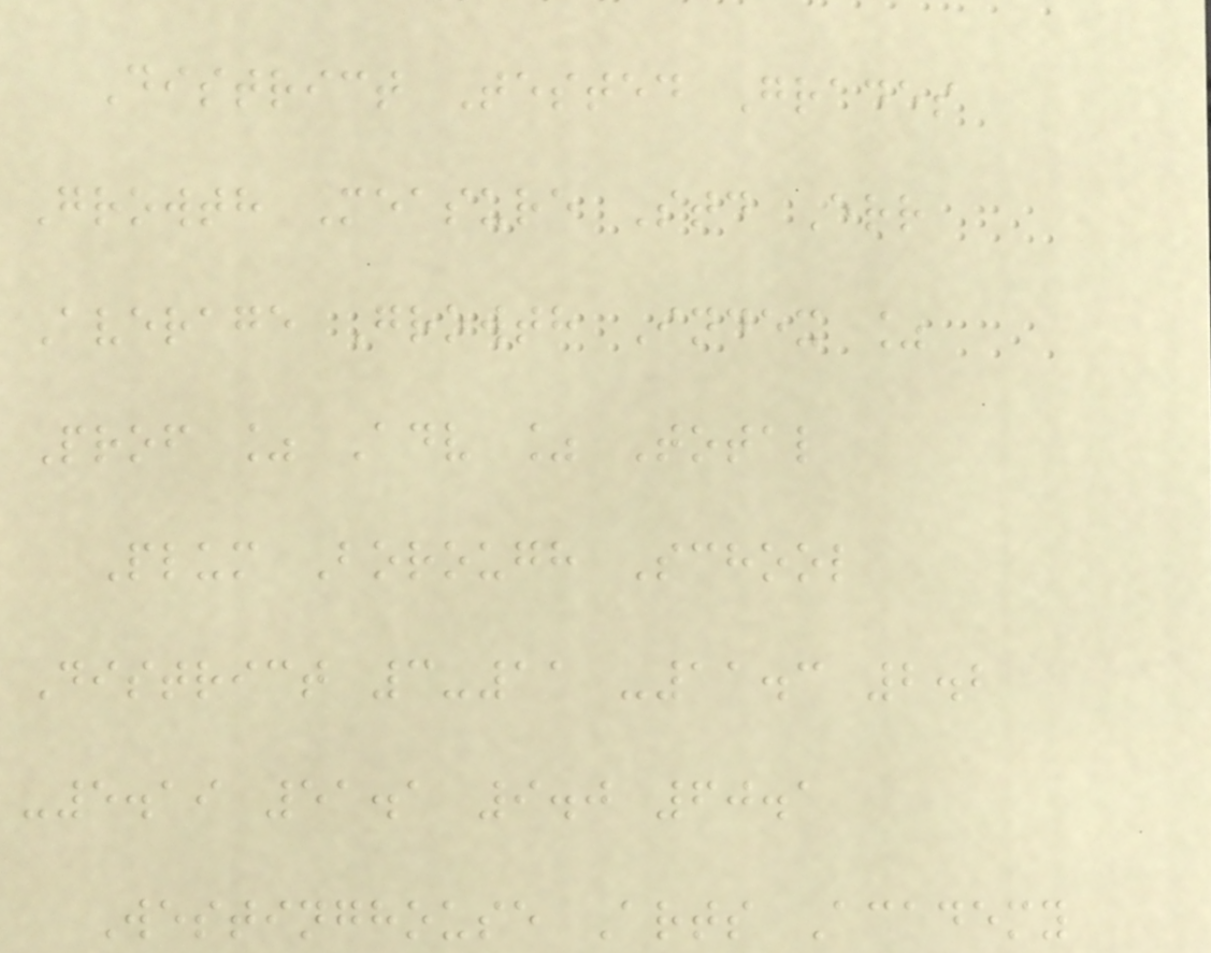District Tested Grades
Growth Measure Std Err
Average Growth Index %
Prof % Adv % Total
Plum Borough School
District 3-11 -11.3 2.2
-5.19 51.1 9.0 60.1
Westinghouse Arts Academy
